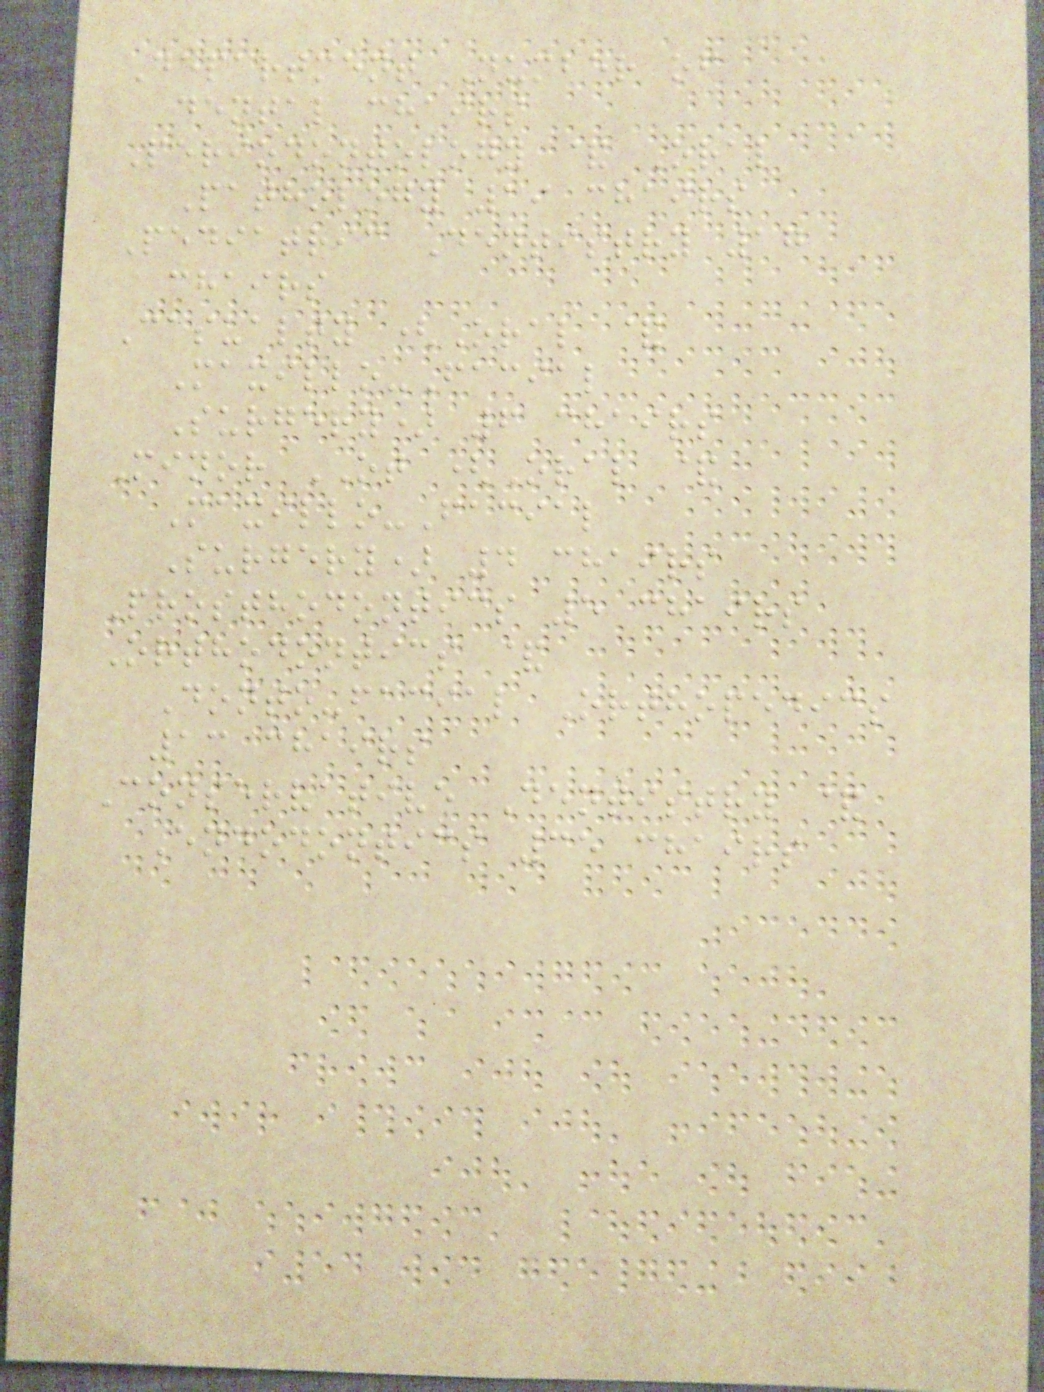Department Number of
dental chairs
Periodontology & Oral
Pathology 19 chairs
Pediatric Dentistry 17
chairs
Casualty (Oral &
Maxillo-Facial
Surgery) 6 chairs
Minor OT (Oral &
Maxillo-Facial
Surgery) 4 chairs
Prosthodontics 5 chairs
Orthodontics &
Donto-facial Orthopedics
13 chairs
Conservative Dentistry &
Endodontics 35 chairs
